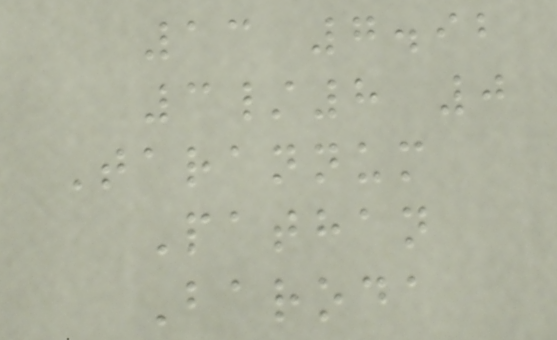13 7.92
3/8 0
Tarannum
Pathan
Baroda
